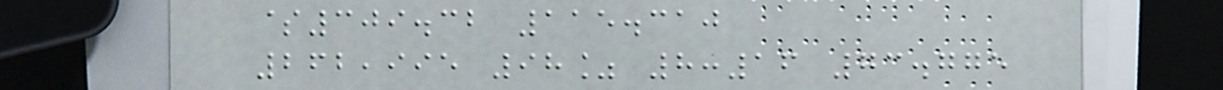$309.32 115.310
262,995 98% 8:16 73.775
